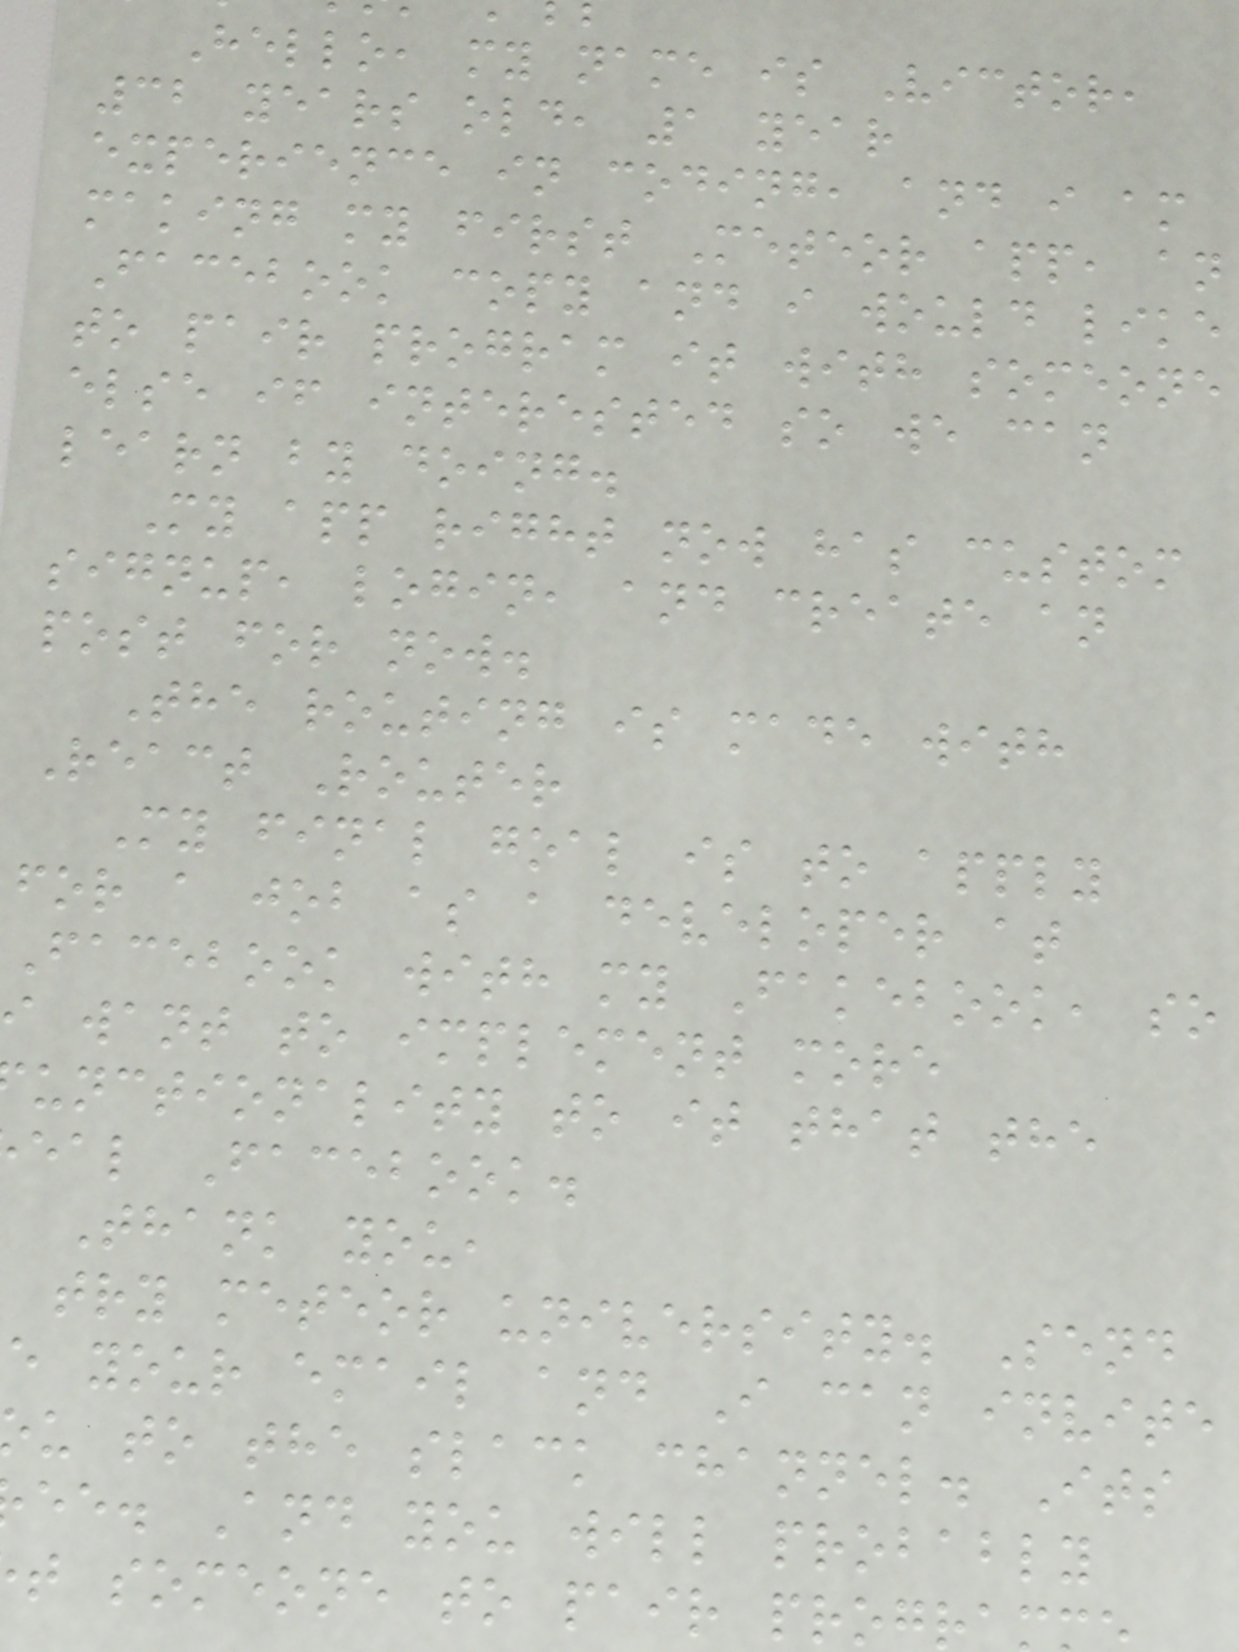Hello, my name is Victor,
32 years old, 1 year
experience in coding, and i am
making my first Meteor app, an
Facebook copy and i would like
to pair program it with someone
else if interested so we can
learn by doing.
My app right now has custom
signup, login, and create an
post for now.
The routing is made with
React Router
My final goal is to apply
for a job as a developer at
Facebook with my Fakebook, so
want to implement more
unctionality to it that the
eal Facebook.
Thank you,
try meteor university. Send
e your email and I can invite
u to the slack channel. Its
ee. And you will probably
t someone to pair progr
